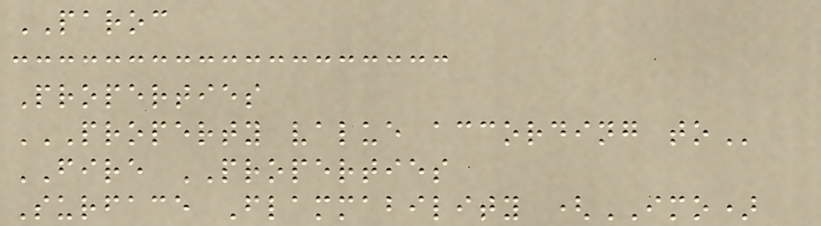PAROC
Properties
PROPERTY VALUE ACCORDING TO
FIRE PROPERTIES
Surface Flammability (IMO)
